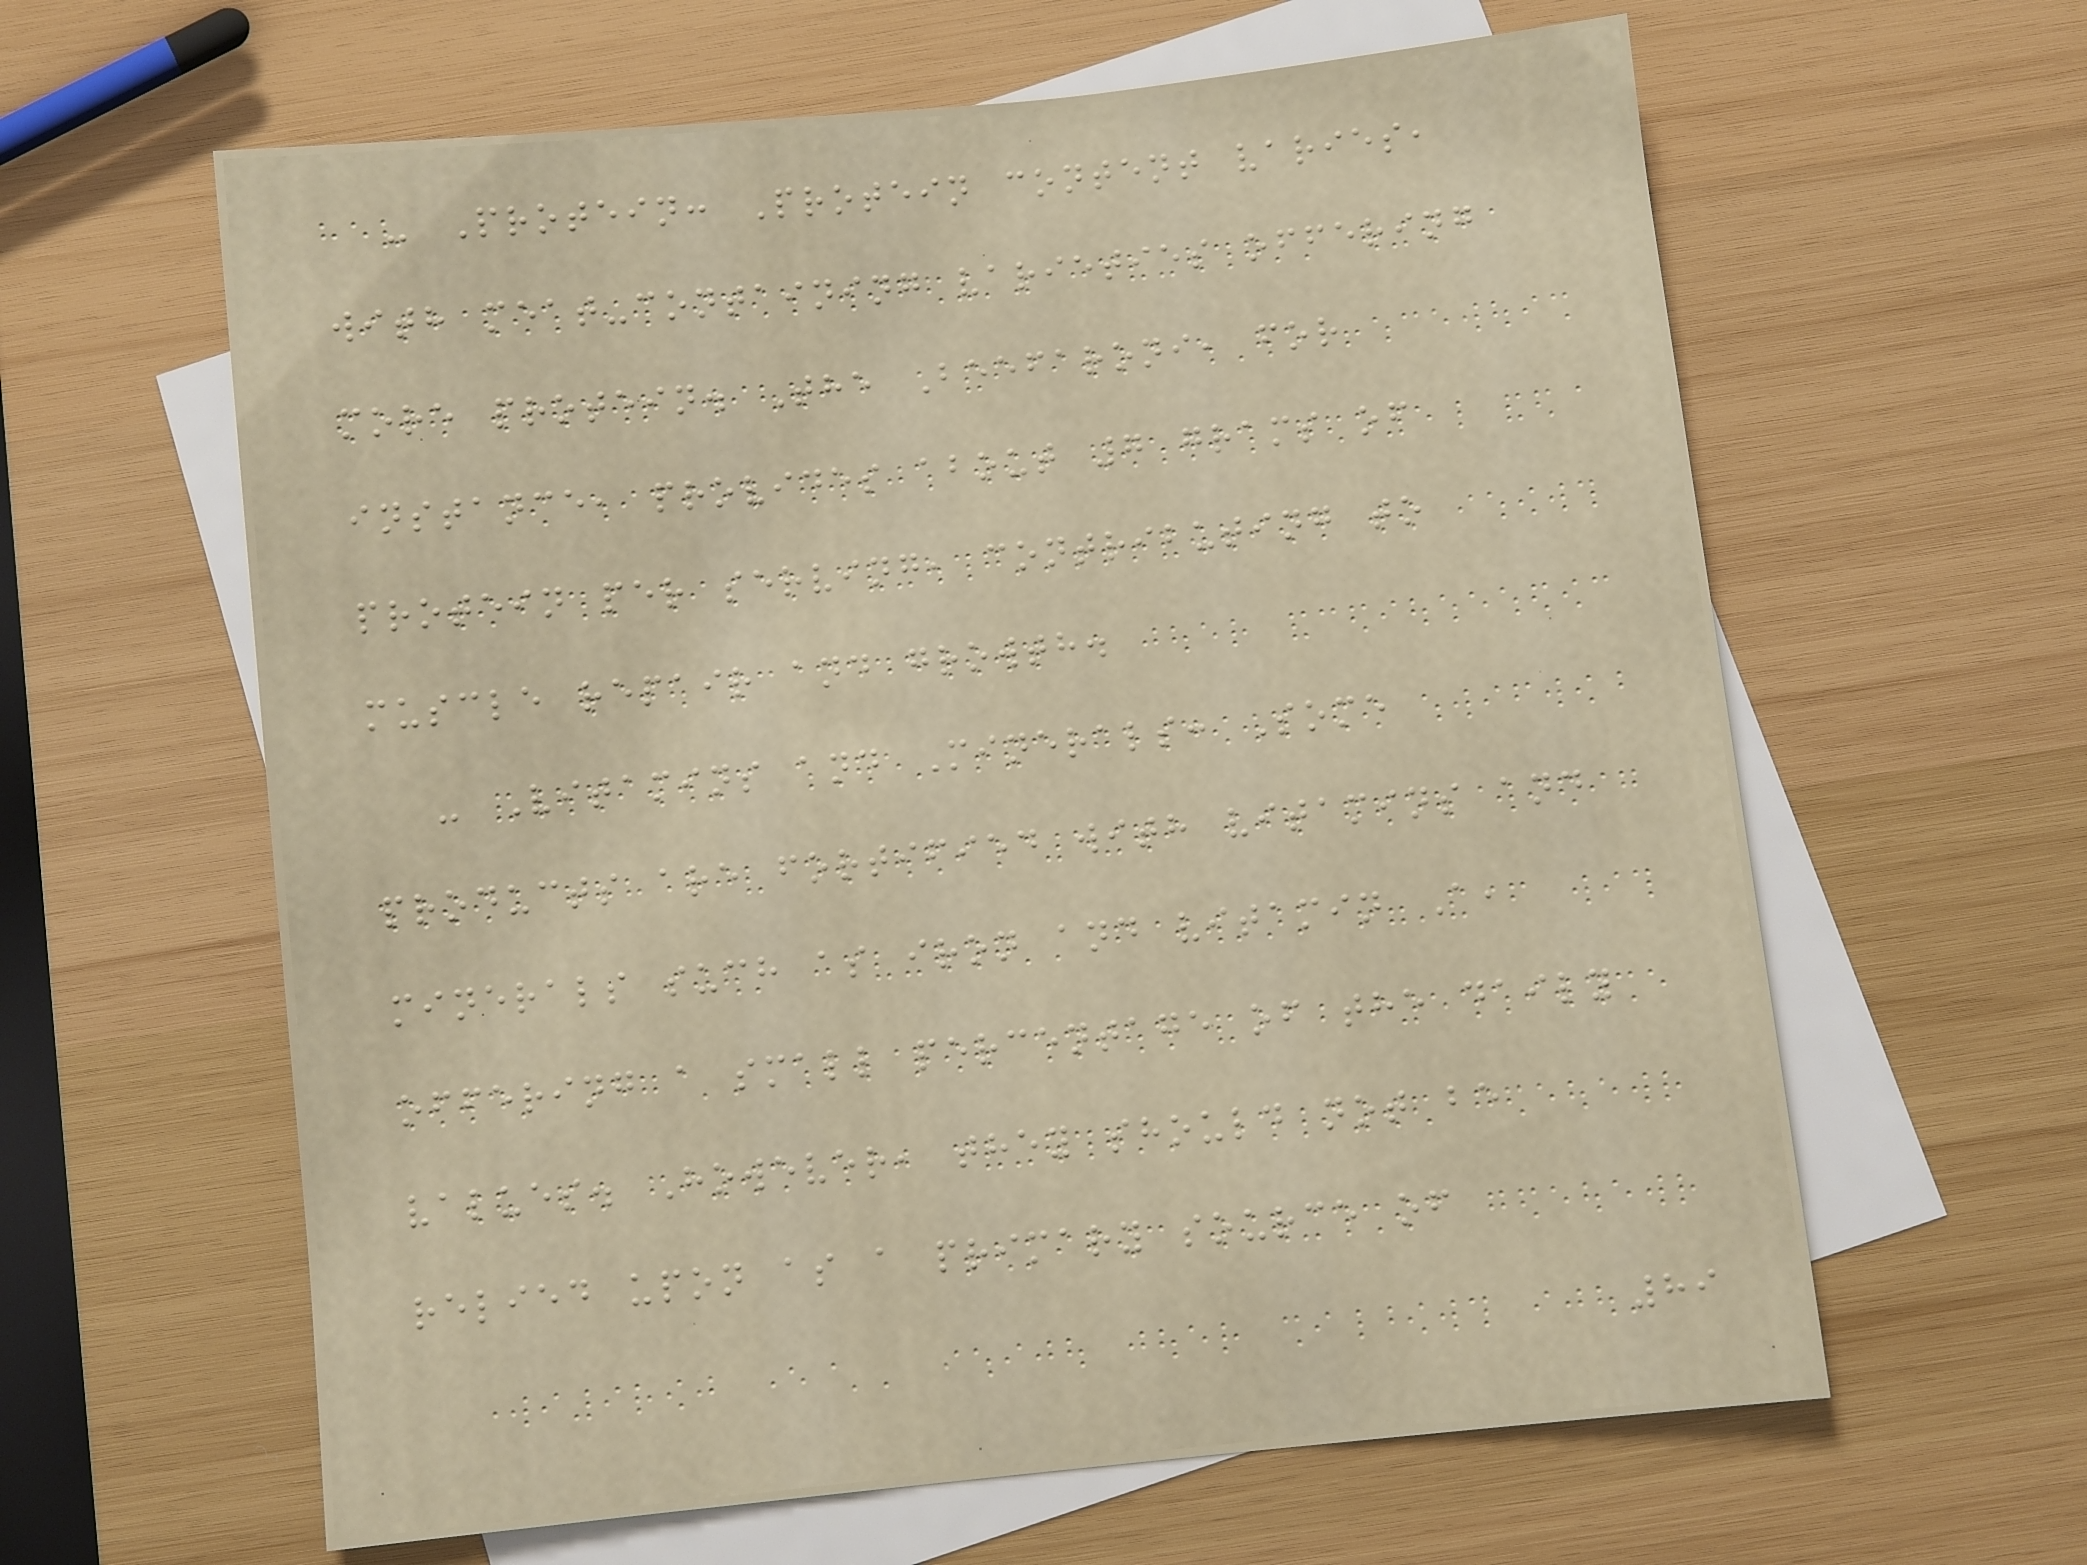- Protein: Protein content varies,
with meat-containing varieties offering
more protein. The Beefaroni, for
instance, provides about 7 grams of
protein per serving, contributing to
muscle repair and growth.
- Vitamins and Minerals: Some
products are fortified with vitamins and
minerals such as iron and vitamin A,
offering a small percentage of the daily
values. However, they should not be
relied upon as a primary source of
89
